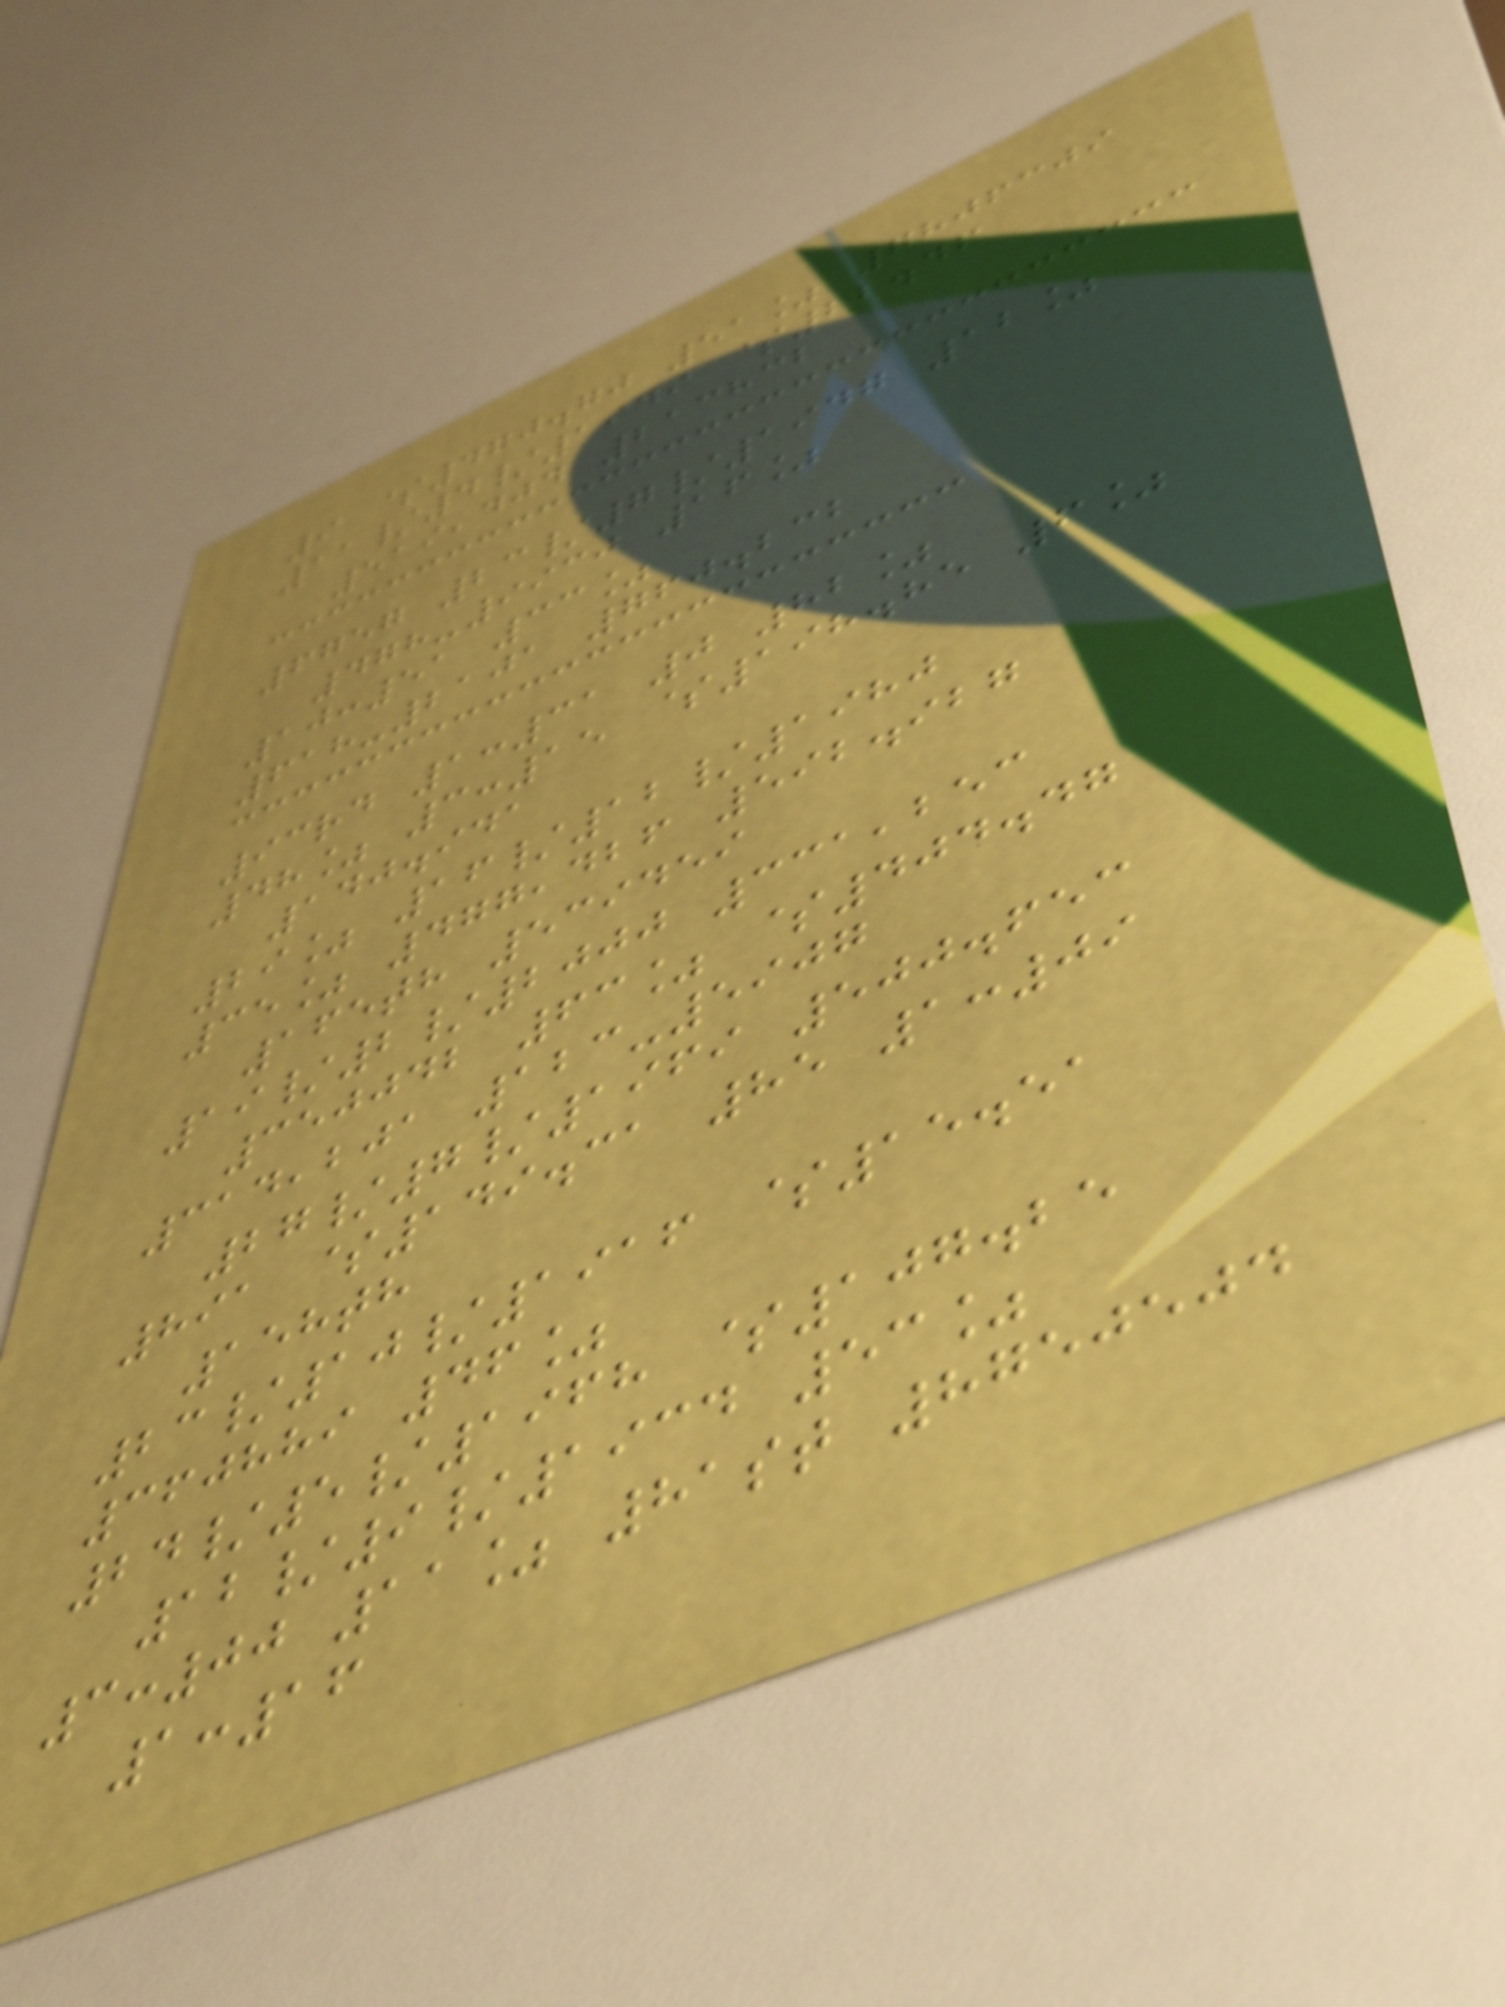9 $470.70 51% 7806309
11/4/1949 $22.46
519,404 213832
6757 23/7/1947 12%
478-9930 16%
10:51 33%
618-2101 760.232
93rd 1:31 0 82%
48% 3:15 $198.85 6%
140.941
29% 16/12/1980
35% 477,426 592.927
165th 539459
19/2/2000 331,253
350042 63% $404.47
314,201 123-5907
27/7/1969 500.653
891 $149.31 85 1:09
158th
23/10/1916 $15.51
360889 46%
24/5/1968 $107.25
12/9/1934 53%
3:00 11% 81st 8750504
1:16
